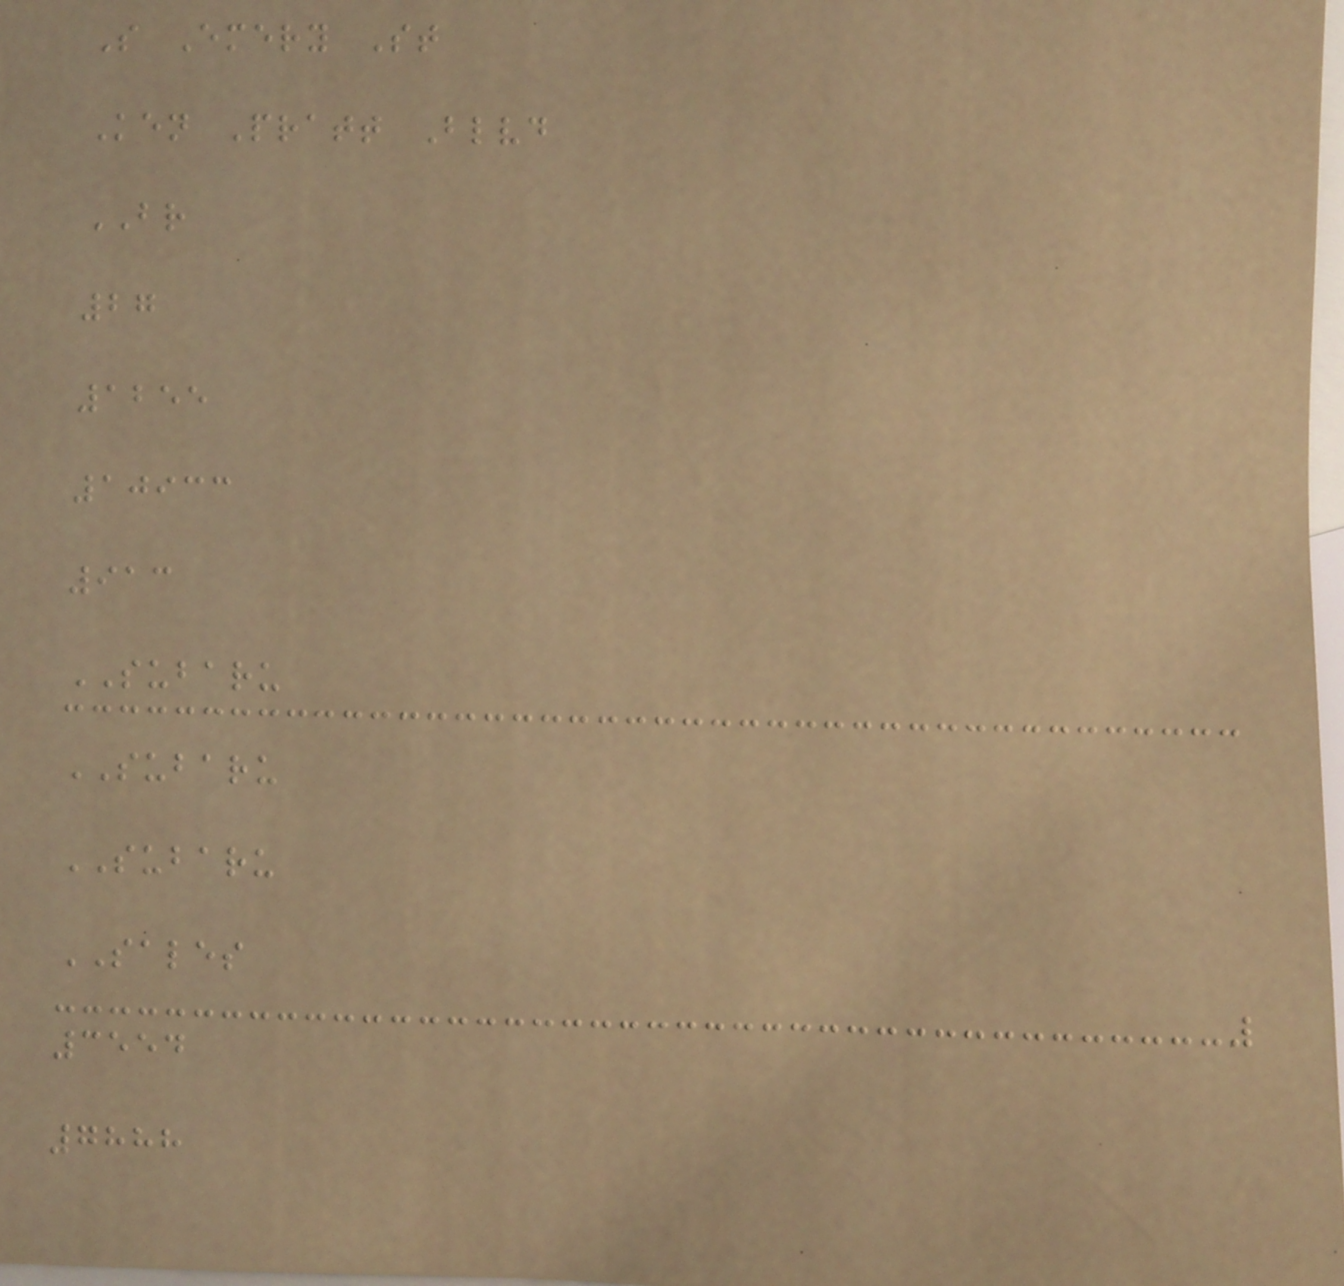S Emery St
Ken Pratt Blvd
BR
27
1255
10933
913
SUBARU
SUBARU
SUBARU
SALES
3554
7888
